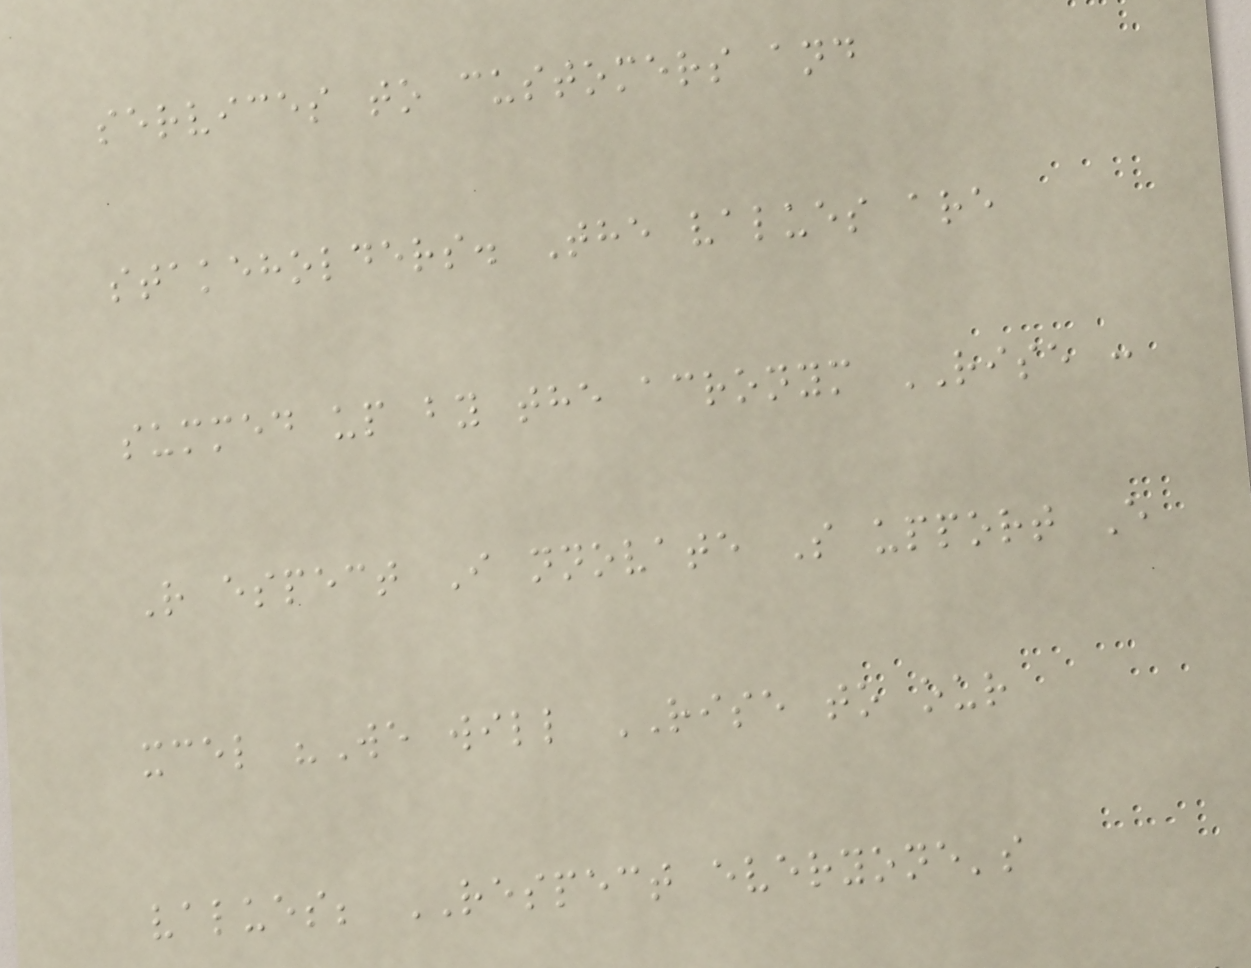services to customers and
stakeholders. The values are
summed up by the acronym RISE :
R espect I nnovate S upport E
xcel "We will RISE to our
values; RESPECT everyone's
